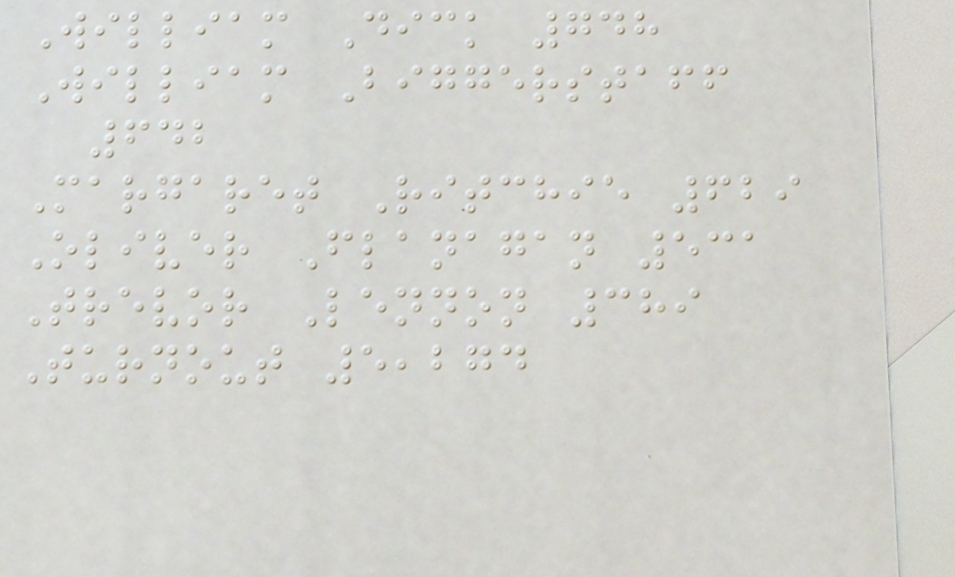William Dick 748
William Biggerstaff
642
Margaret Ritchie 629
Oliver Flanagan 531
Trevor Lennon 389
Turnout 5,274
